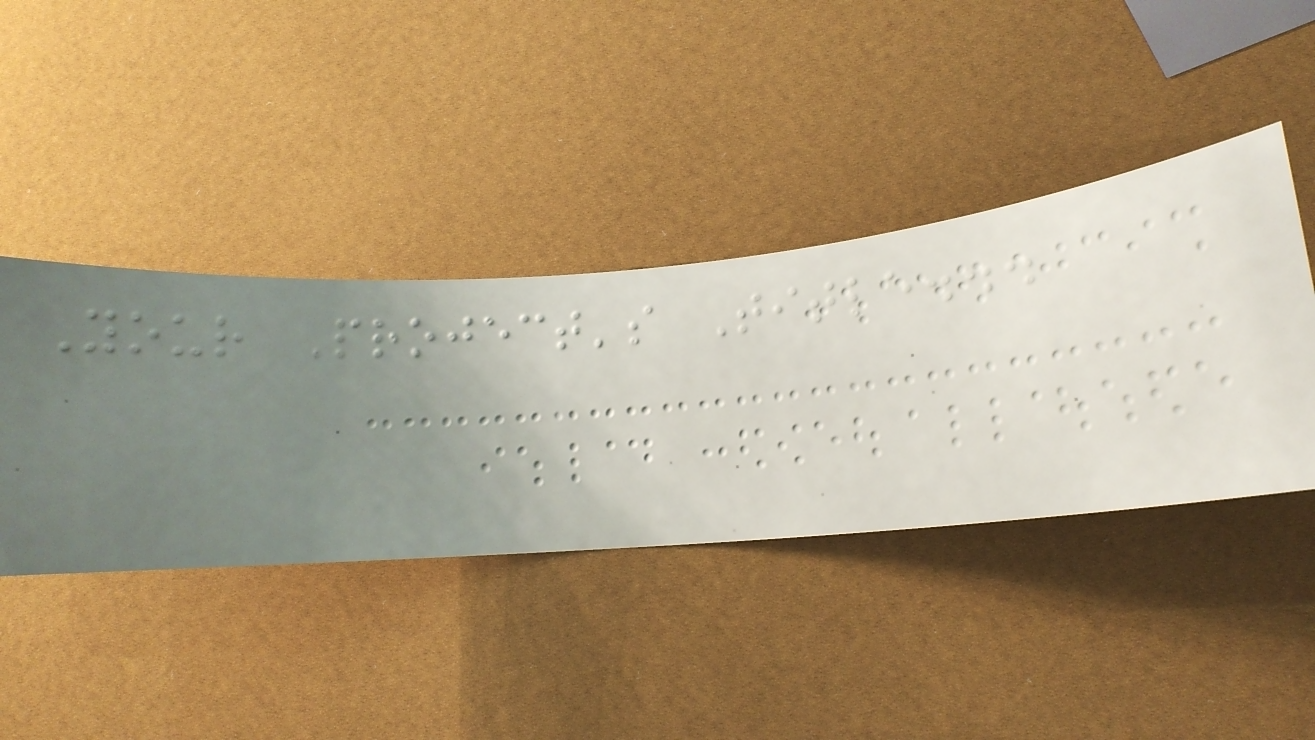Your Project's Title...
